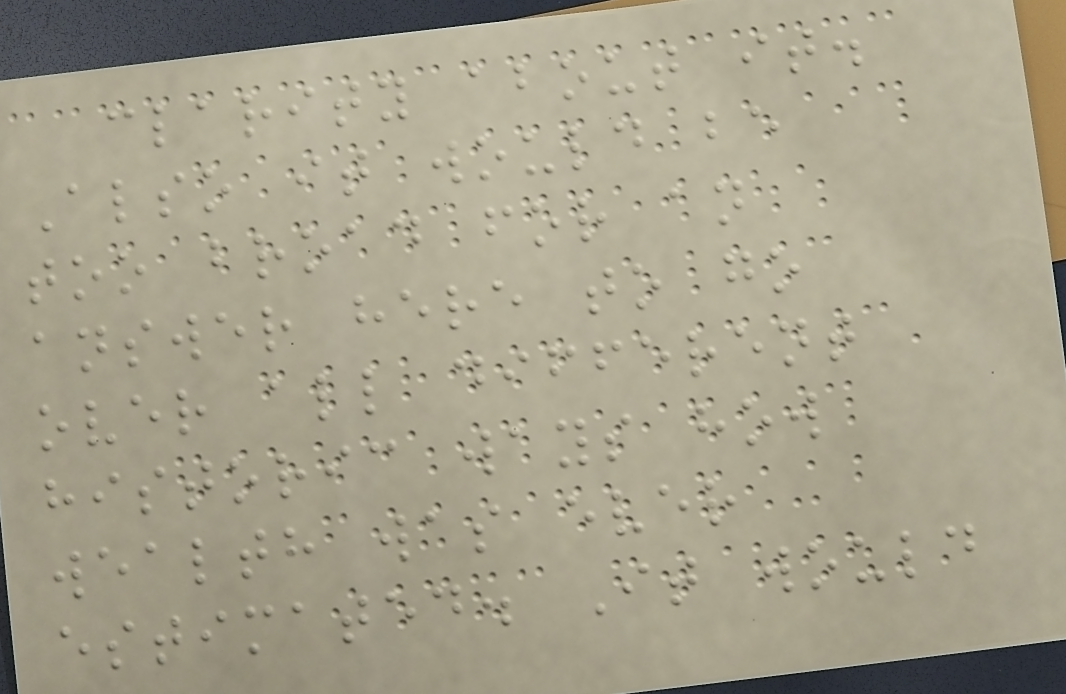clarity about it.
Also it would be
too broad for an
answer here to go
over all different
historic ways how
wealth was ever
estimated. It would
